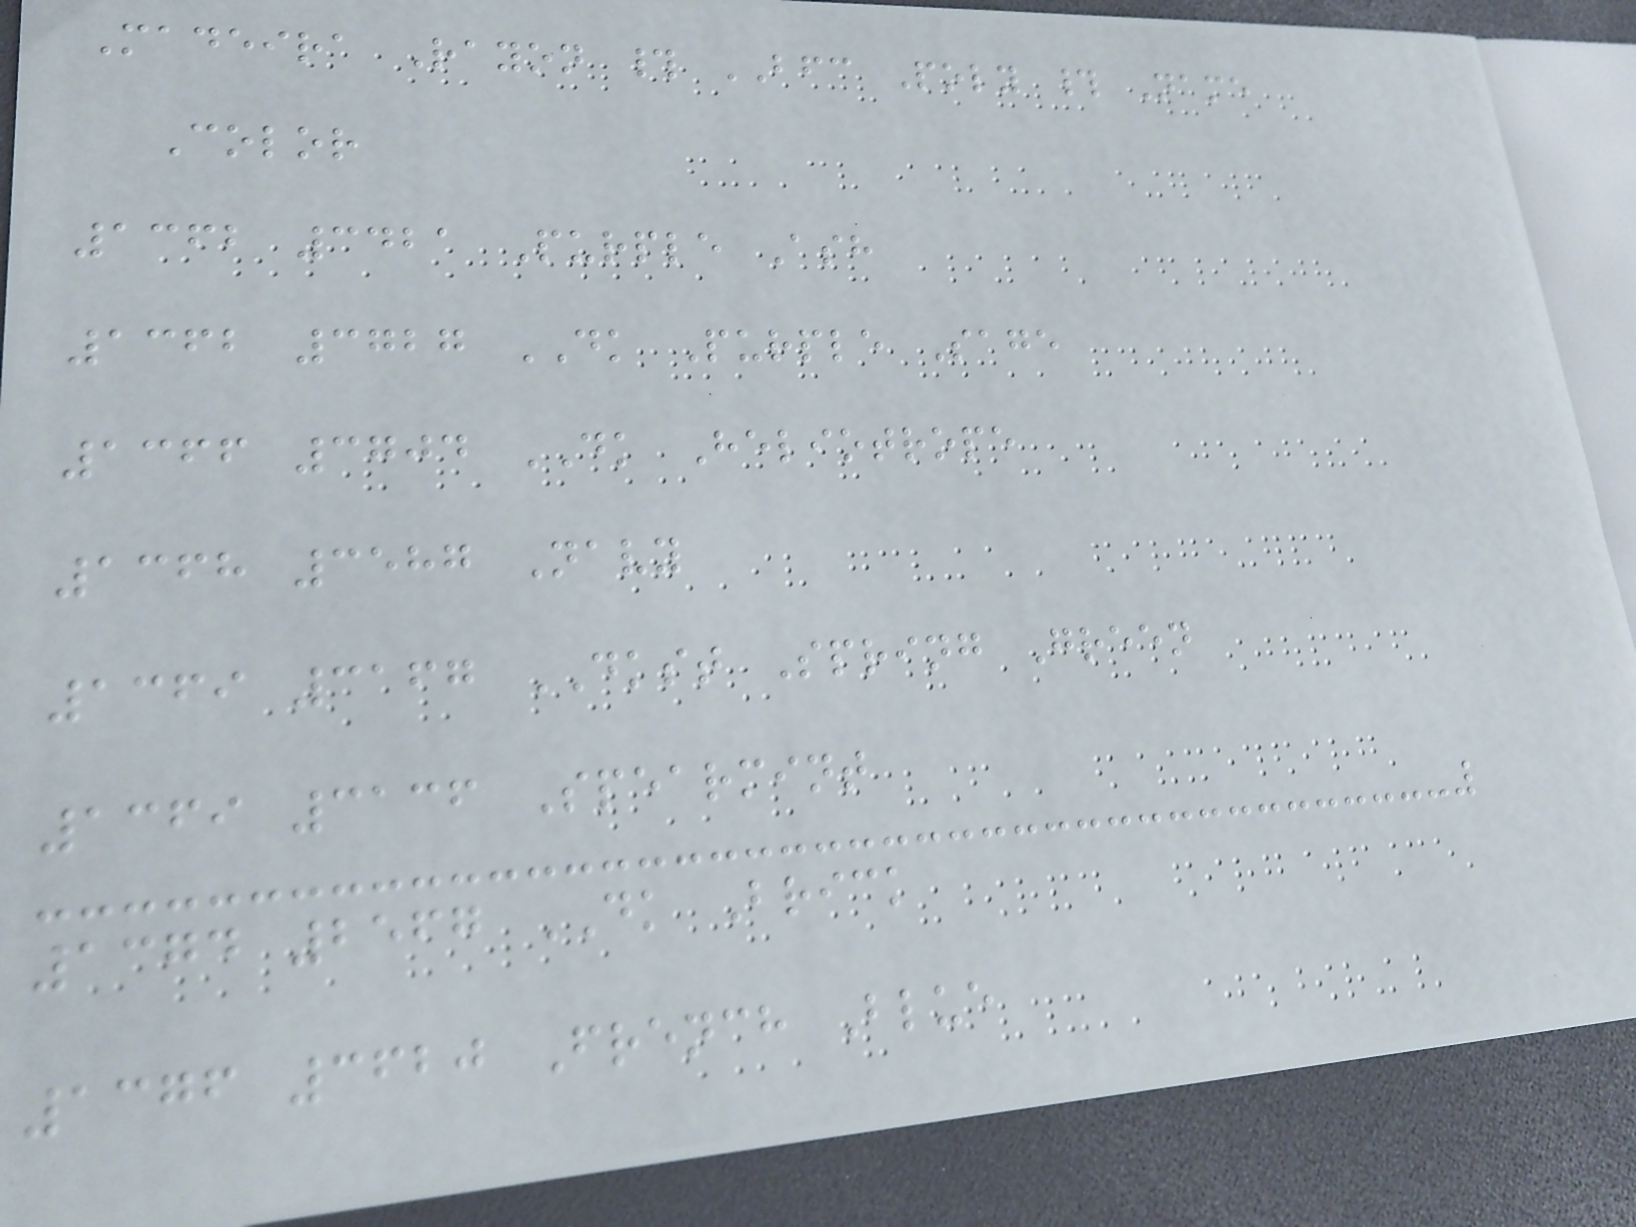Madeira Rayon # BFC Poly # Name
Color
1362 3421 Purple Ash
1362 3727 DK Purple Sage
1366 3704 DK Heliotrope
1368 3587 Navy
1369 3167 DKST Spring Green
1369 3136 Spearmint
1374 2567 DK Brick
1376 3620 French Blue
